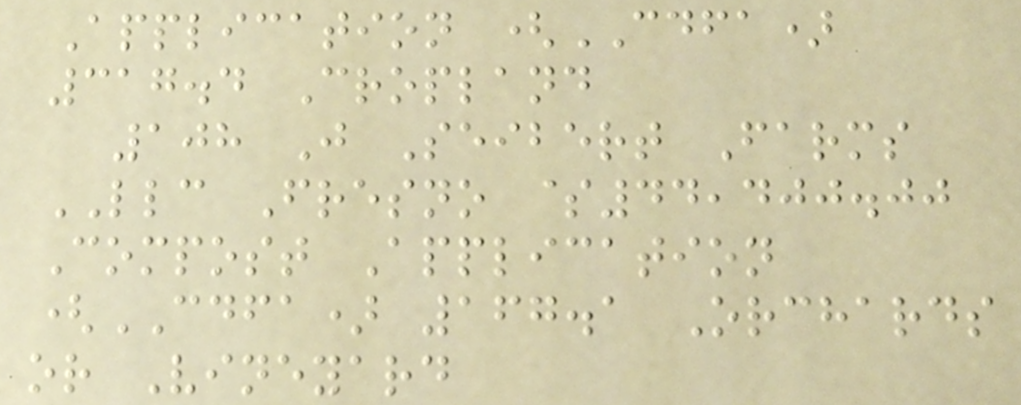Application (CDFA)
317.4 Cropland
108 J Seibert Farms
LLC Fresno $44,400.00
Compost Application
(CDFA) 167.1 Orchards
or Vineyard
